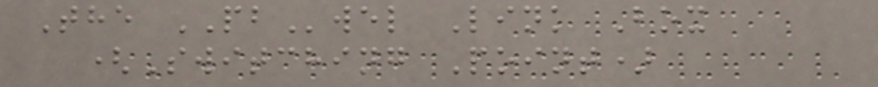The PBwel Link Box
(Switching Point)
